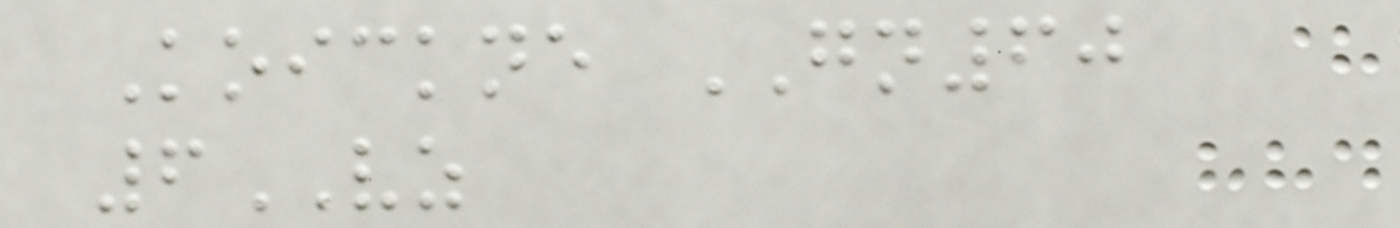Koickne GN60
6VZ
